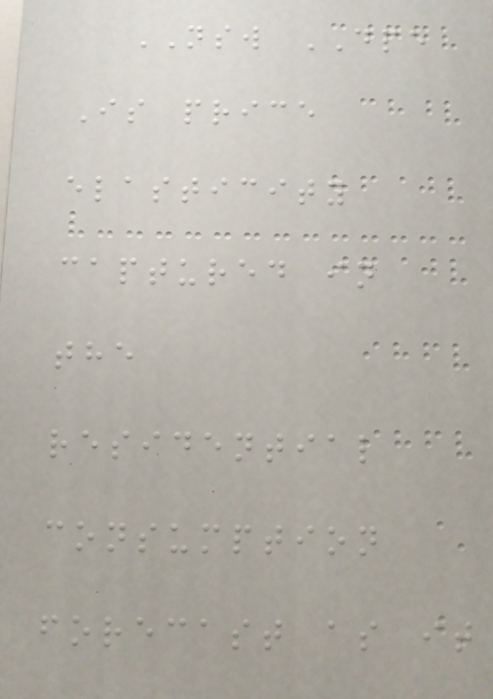NSW DPE
Is price
elasticity
captured in
the
residential
consumption
forecast as it
